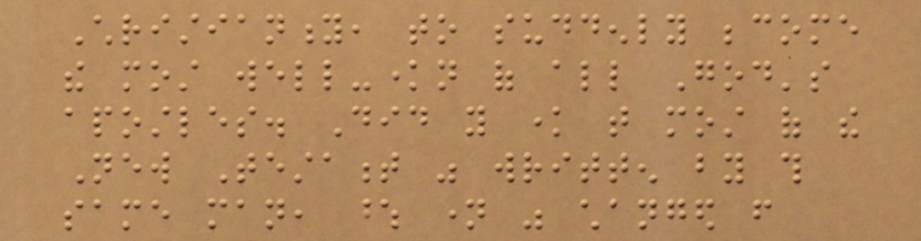Christianity, to suddenly become
the most well-known of all God's
apostles. Did you know that most of the
New Testament was written by this
same man, whose name was changed from
